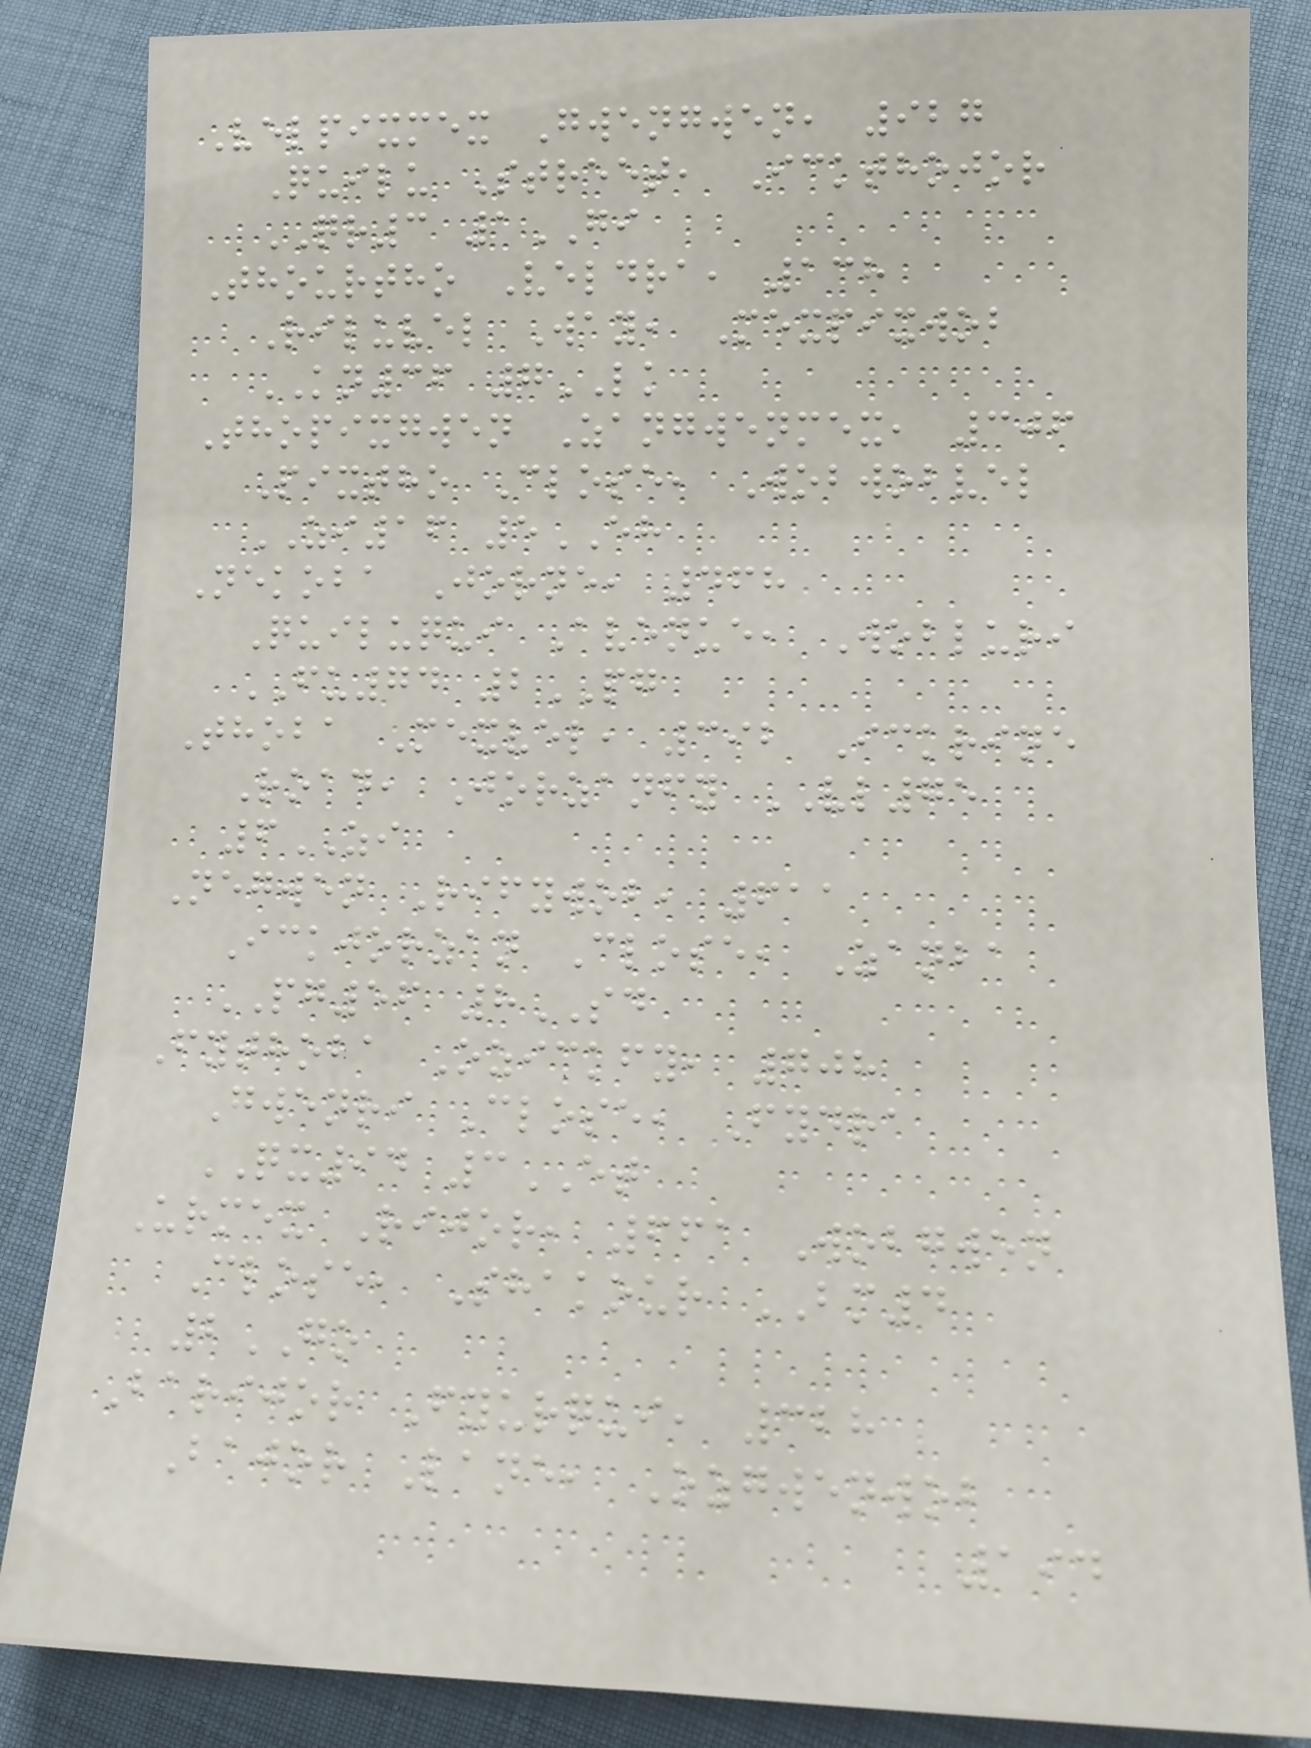Velpixmex Gwengwen, 927
Quilu Street, Ickthojor
QR3 1GI
Thourtho Veldra, 138
Riluvel Way, Mexpixwob
KN36 7LK
Thopixgwen Zangwenmex, 306
Pixtho Close, Wobwobvel
ZI16 5EH
Nekoba Jorne, 468
Quiluqui Avenue, Wobluri
FU74 2PG
Thoba Mexvel, 392 Ickrine
Road, Jorzanfy VL75
6ZI
Negwen Rifywob, 611
Ickjorzan Close, Zanba
PG56 8SD
Fythoba Ozickfy, 708
Gwenri Close, Fydra
QX94 3ET
Urmex Rijor, 661 Wobgwen
Close, Shakour BM4
2GO
Barijor Fyurqui, 328
Bajor Lane, Ozgwenwob
194
